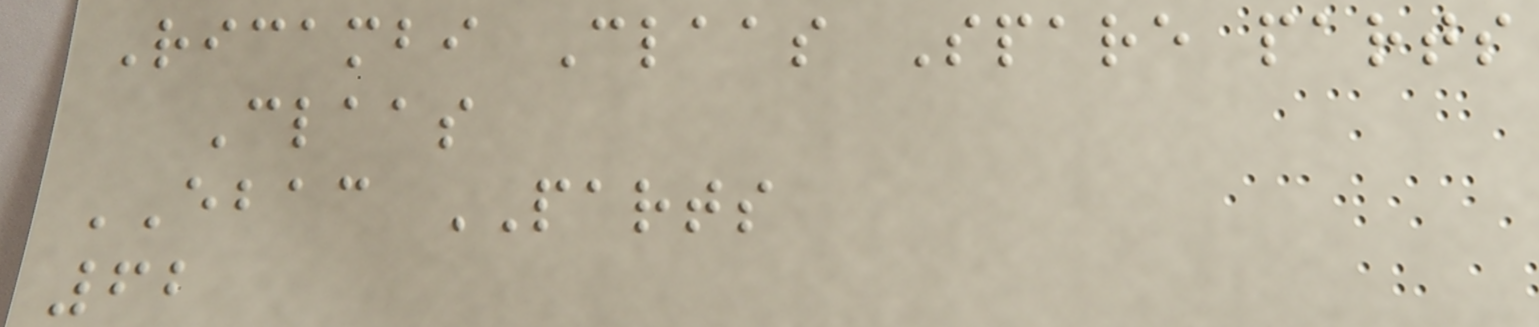Ricambi Claas Spare parts
Claas
EBAC PARTS
62
